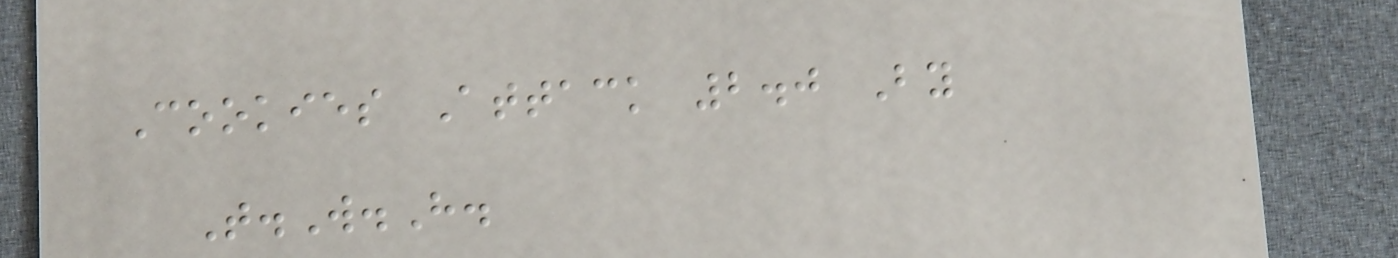Cookies Attack 2.0 By
T.W.H.
